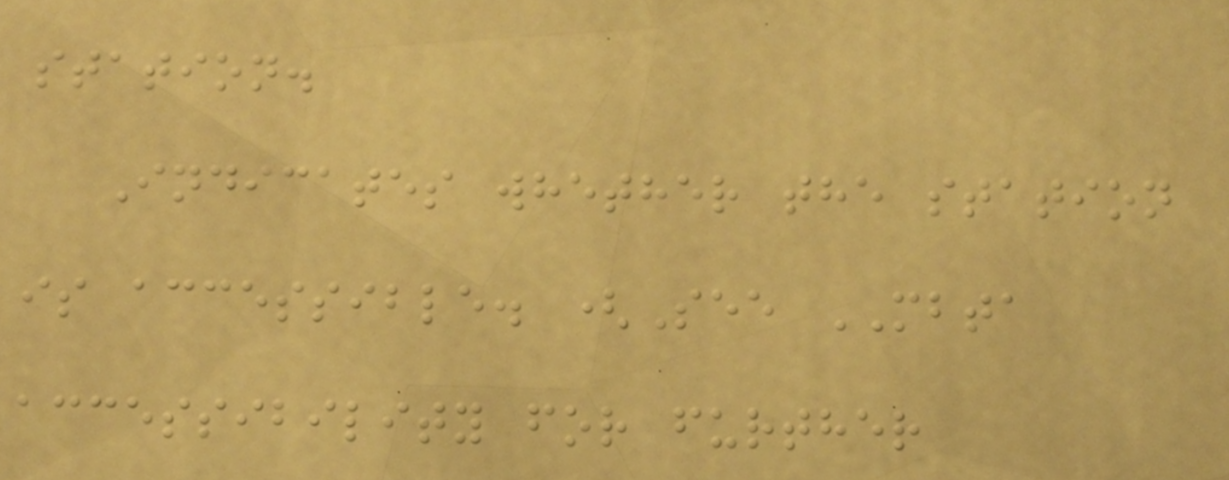station.
Indicates whether the station
is accessible. (See MBTA
accessibility for further
